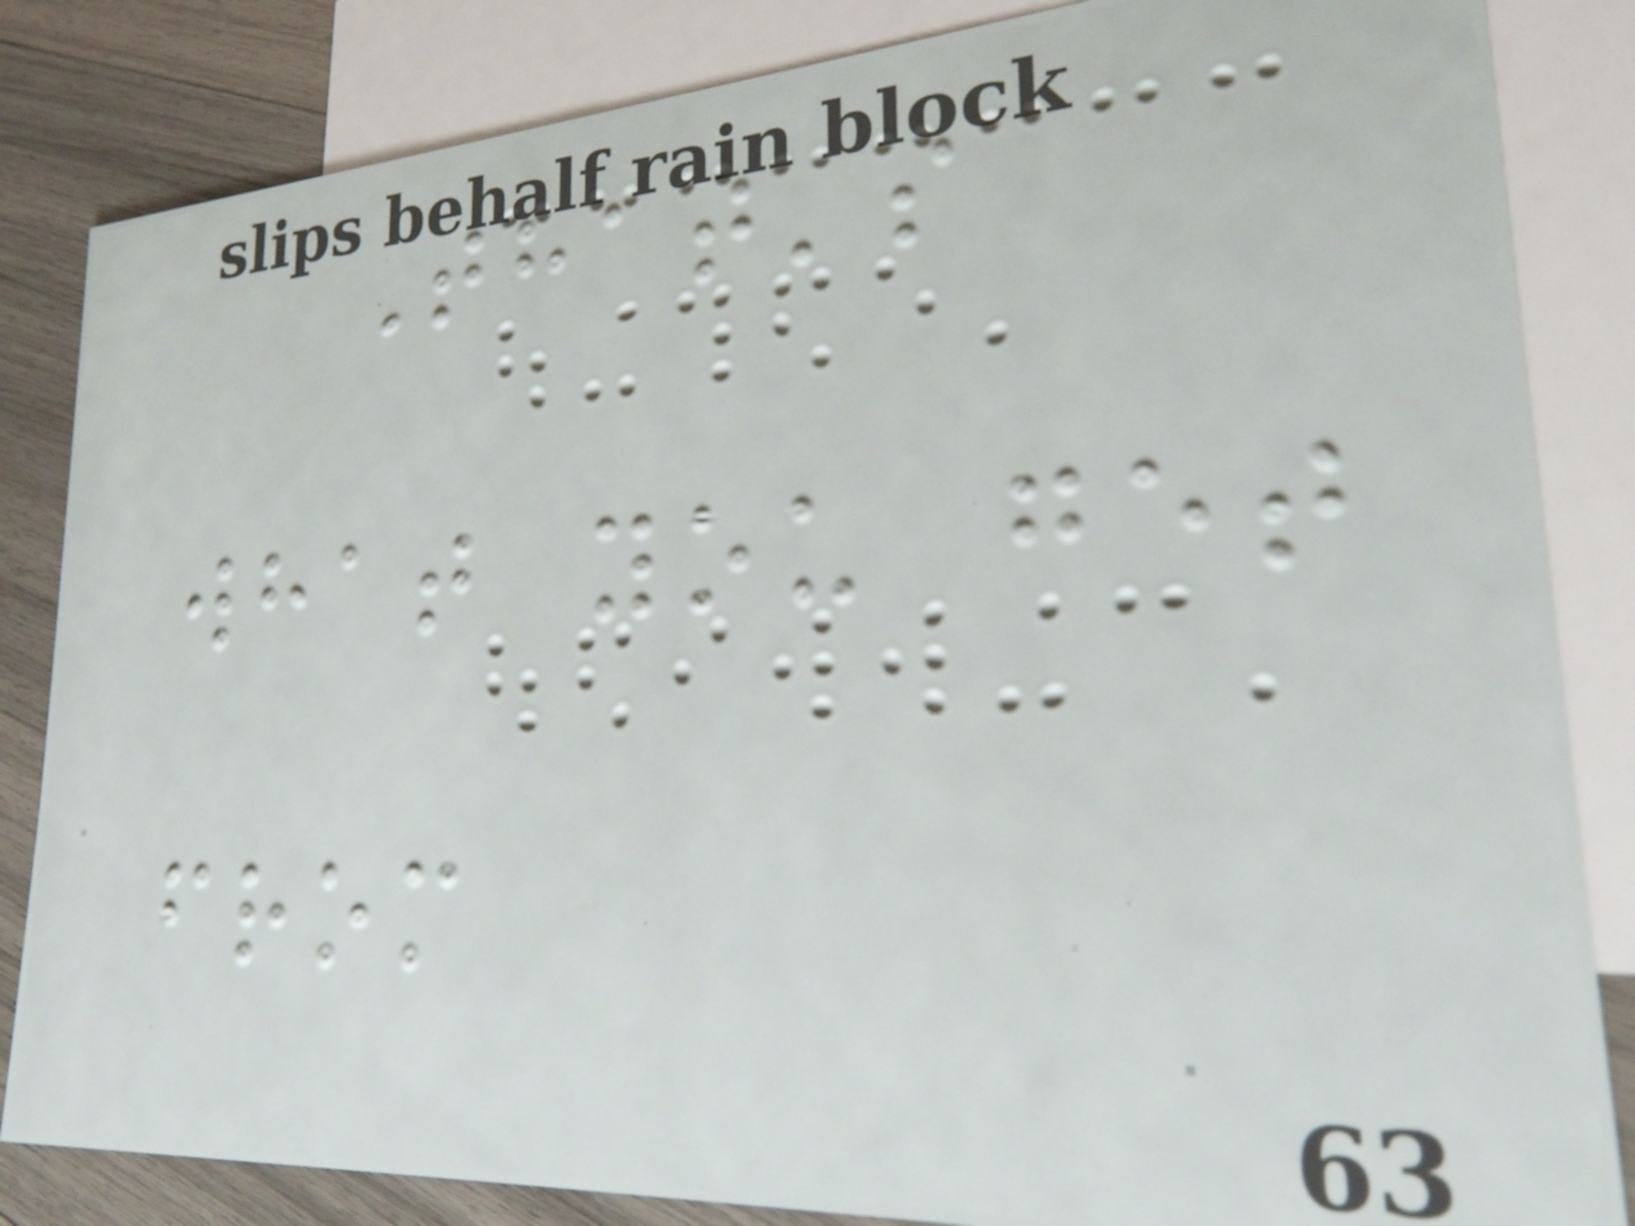That's
what you get
from
